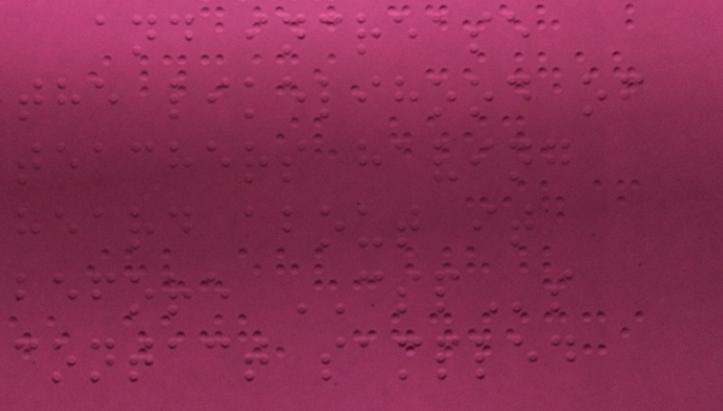and increase
the likelihood of
teachers having
heard about it
before CSPs
contact sampled
